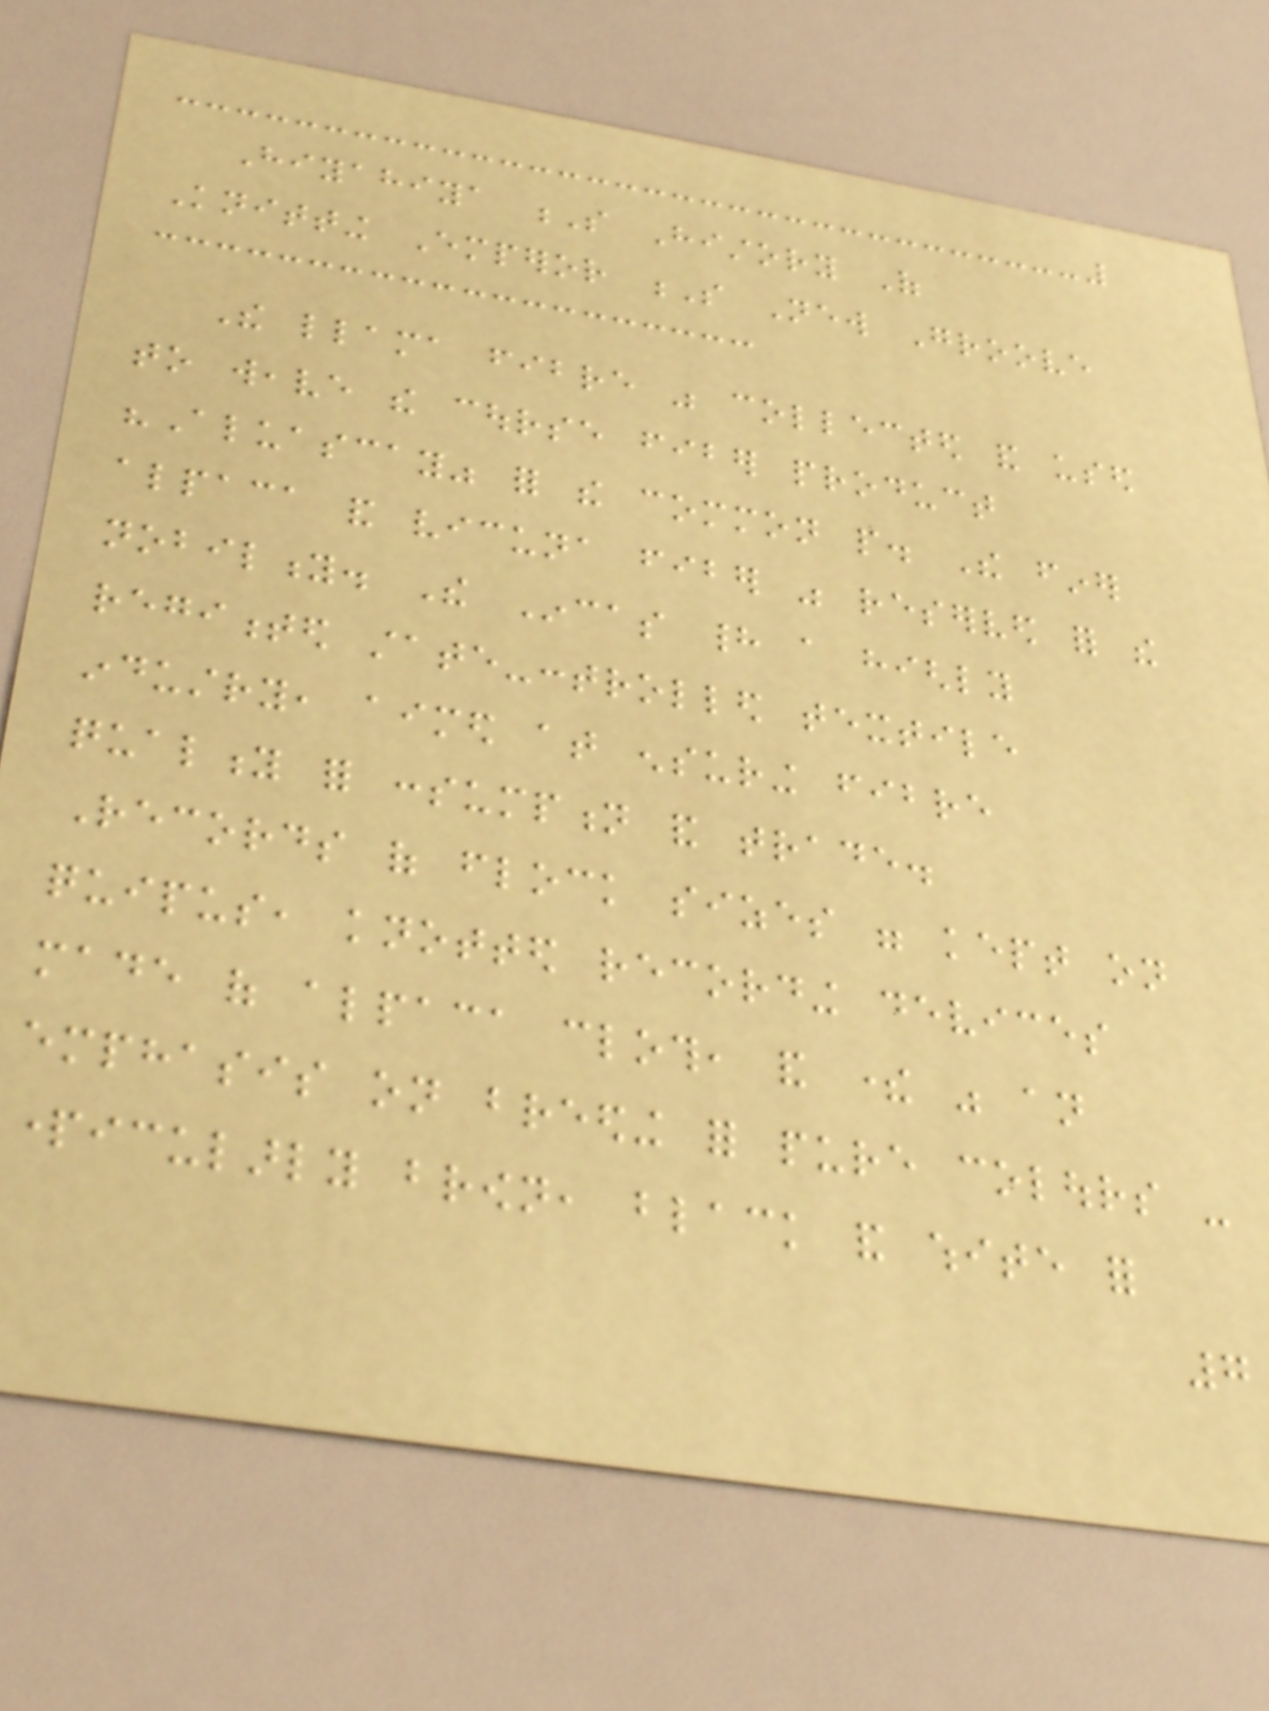Hiyahiya S History Of
Knitting Emperor S New Groove
The llama fibre was collected and used
to weave the course fiber product
"Aluascay" for the common people. The finer
alpaca and vicuna fiber was reserved for the
nobility. The Incas had a highly
regimented state-controlled textile
industry, aimed at ensuring fibre
quality for consumption and trade.
Records of flock sizes were kept on
quipus, knotted recording devices
made of alpaca cloth, and there was an
emphasis on breeding for pure colours -
particularly brown, black and white for
7
